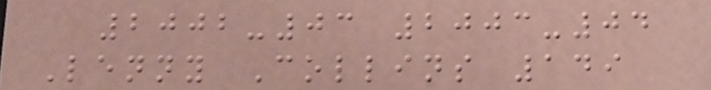2002-03 2003-04
Lenny Collins 149
